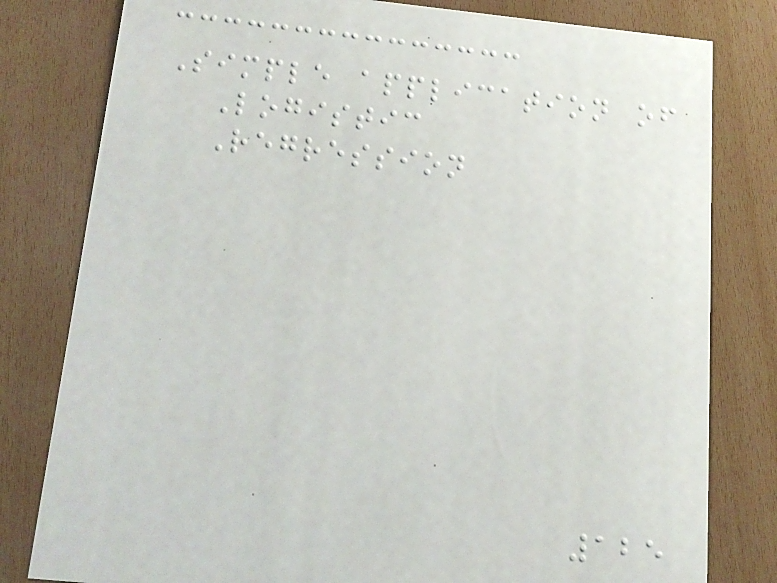Simple application of
Logistic
Regression
125
